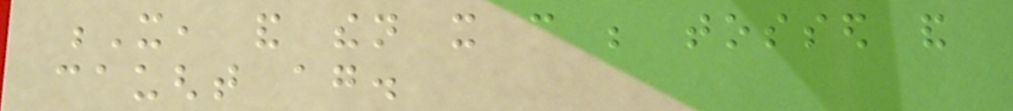X, and then it can be tossed and
caught again.
